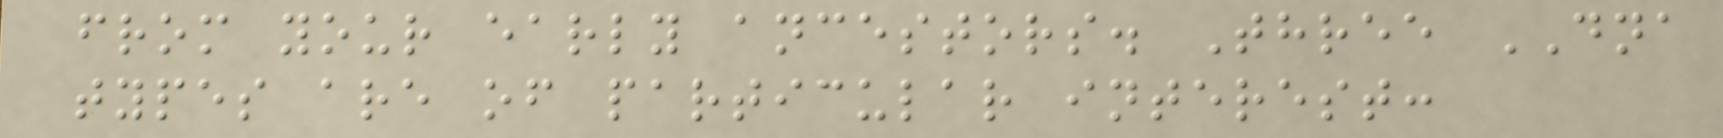from your early ancestors. Three DNA
types are of particular interest:
